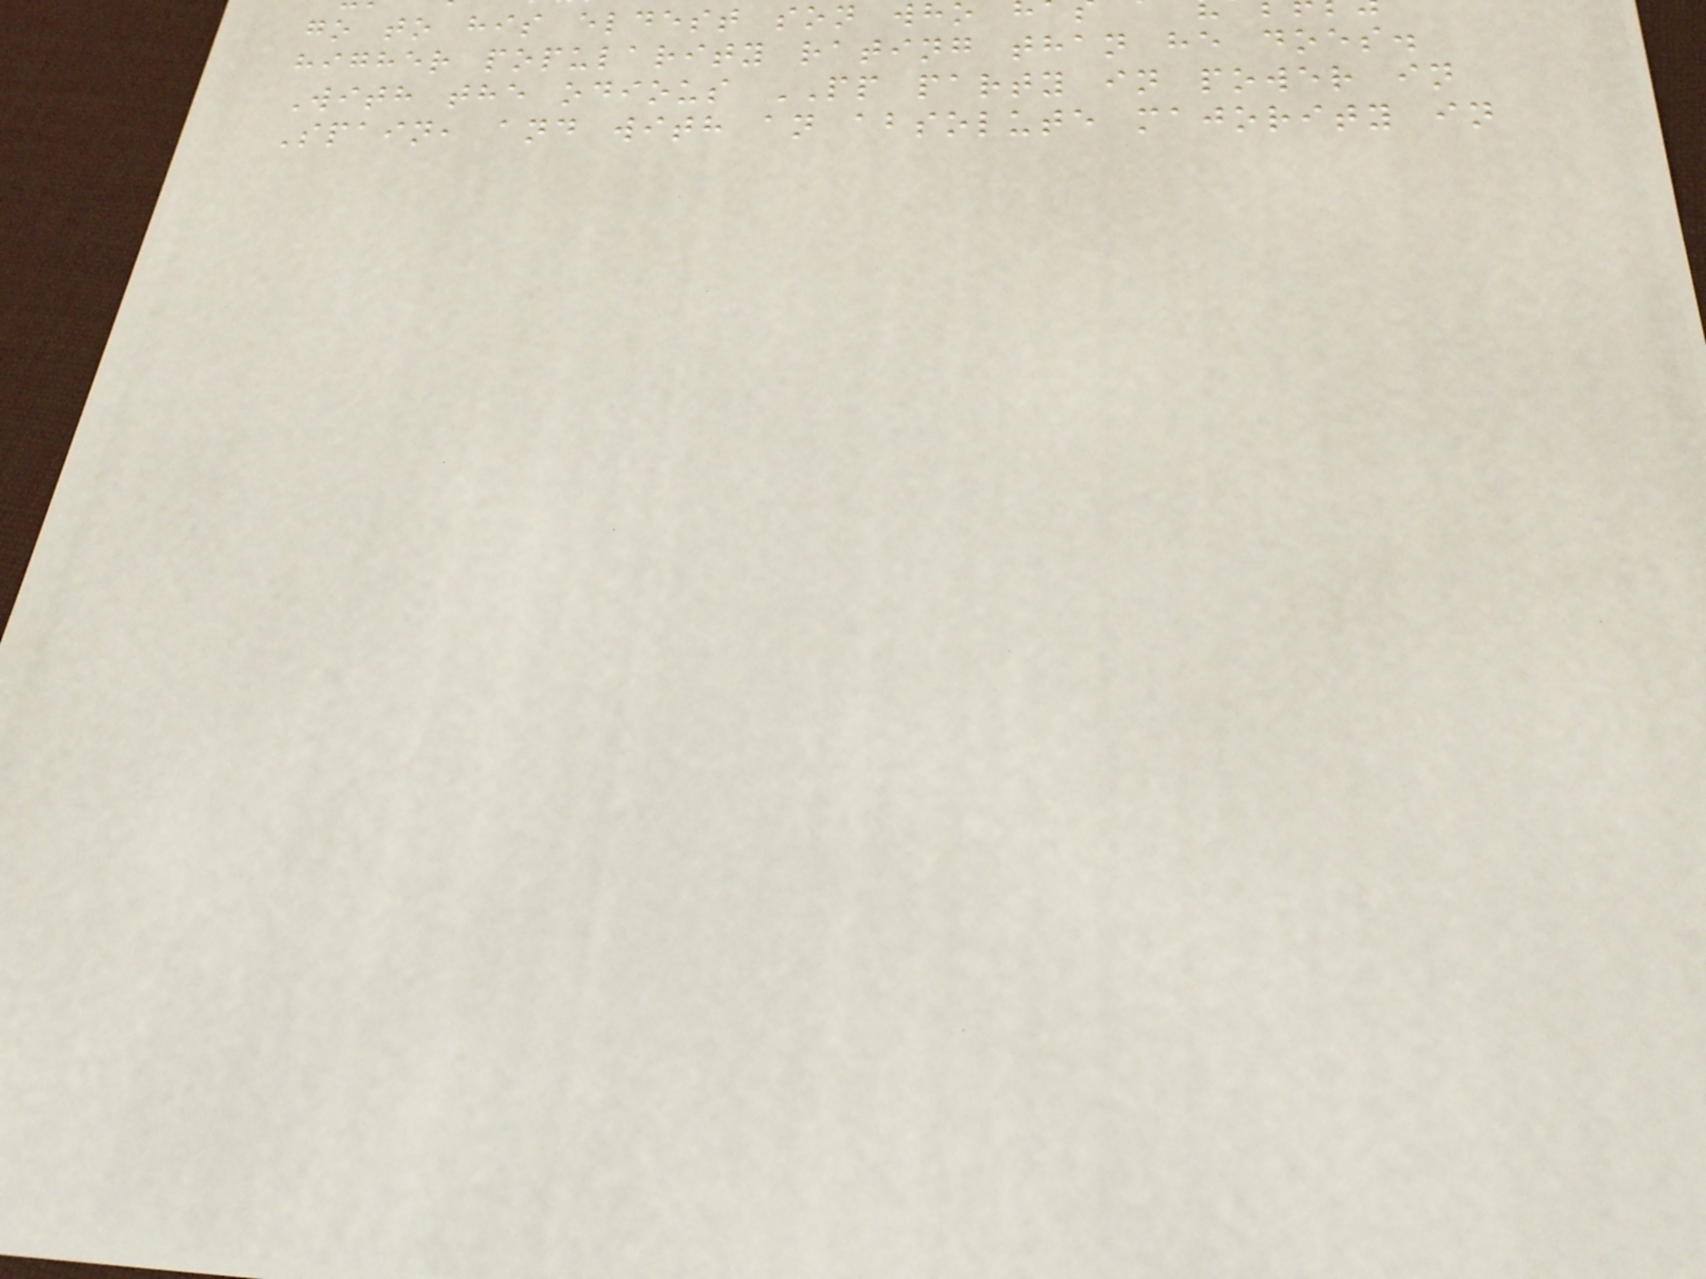go to his eldest son who
higher popularity rating than he does.
With the odious PP party in power in
Spain, and with an absolute majority in
